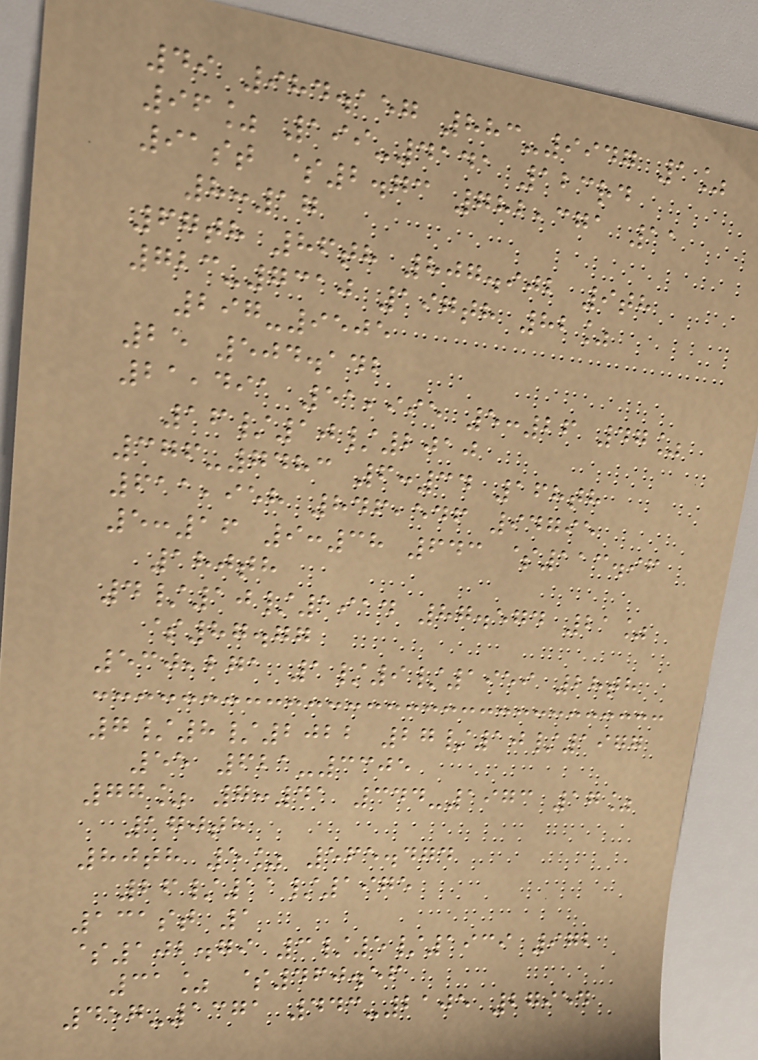49 984.157 883-9947 1%
96% 199-4141 123rd
91st $2.73 782,371 11
8:17
67th 86th 807.902 9th
723-7310 197th 82%
297-9505
25 504.142
21,491 51,995 5:26 47%
16/10/2010
376-7483 6:34 168th
611,958 846,546 94795
5:16 9:38 643 $113.96
180th
4/10/1914 87.574 21%
$87.77
530,271 1/9/1959 28th
7/8/2022 27/10/1977
55 621-3305
77% 7:41 344-1973 17%
170th
80th 5% 565.474
26/11/1975
131st 1
$102.79 3/5/1939 972
31% $460.56
457-1371 443-2105 27954
